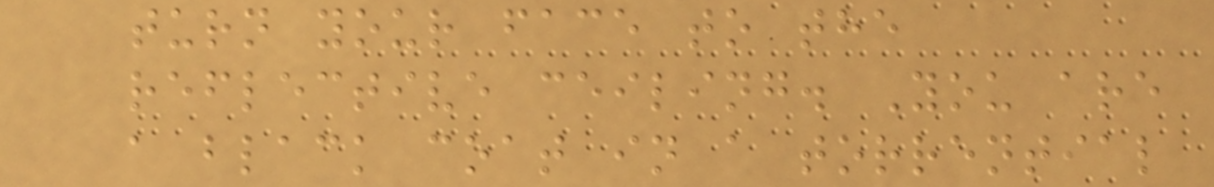turn your face to the
reflective ceiling. You are
a black coat in a torrential
